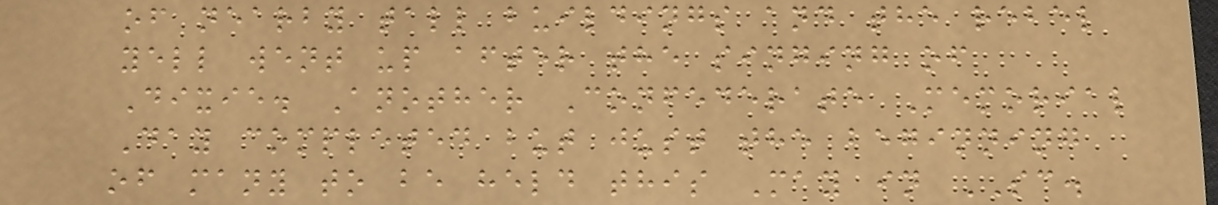of nearby tall buildings and the rebel
yell went up after the singing of
Dixie. Another Confederate Memorial
Day completed but just the beginning
of many to be held this May in SC.
